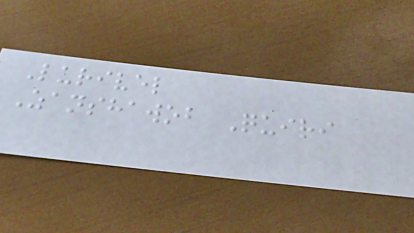Lurivel
Zanshawob Quiri
